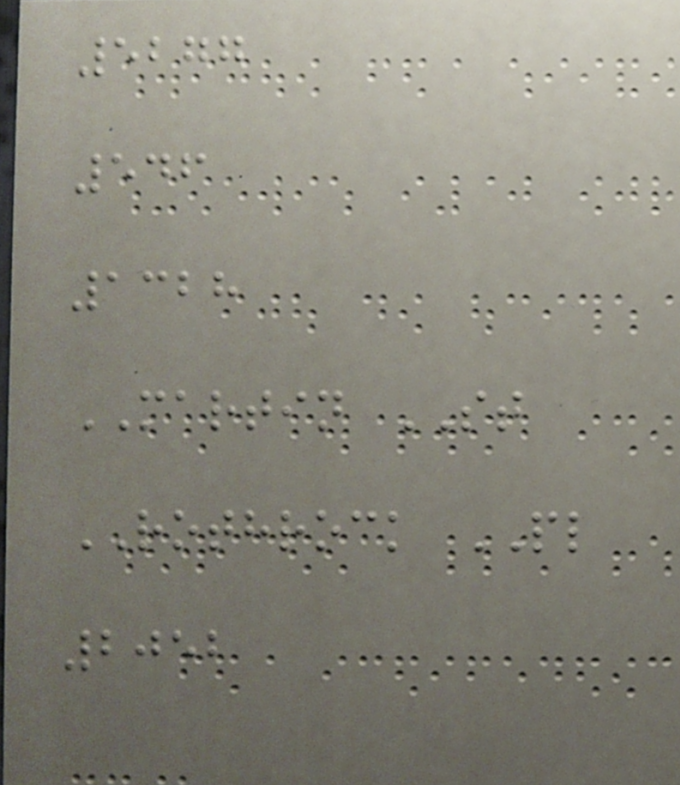5277
546
1328
MARTIN ST
ROTHROCK PL
2052
